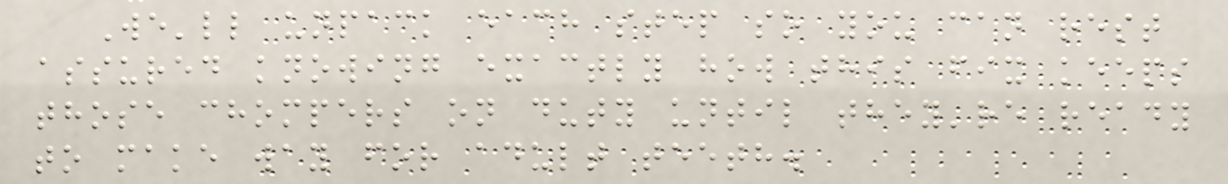We'll unpack each step so you can rest
assured knowing exactly how this fix keeps
those chompers on duty until they're ready
to make way for adult teeth.
